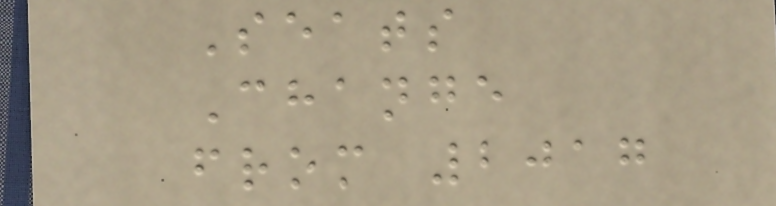Seats
Change
from 2017
